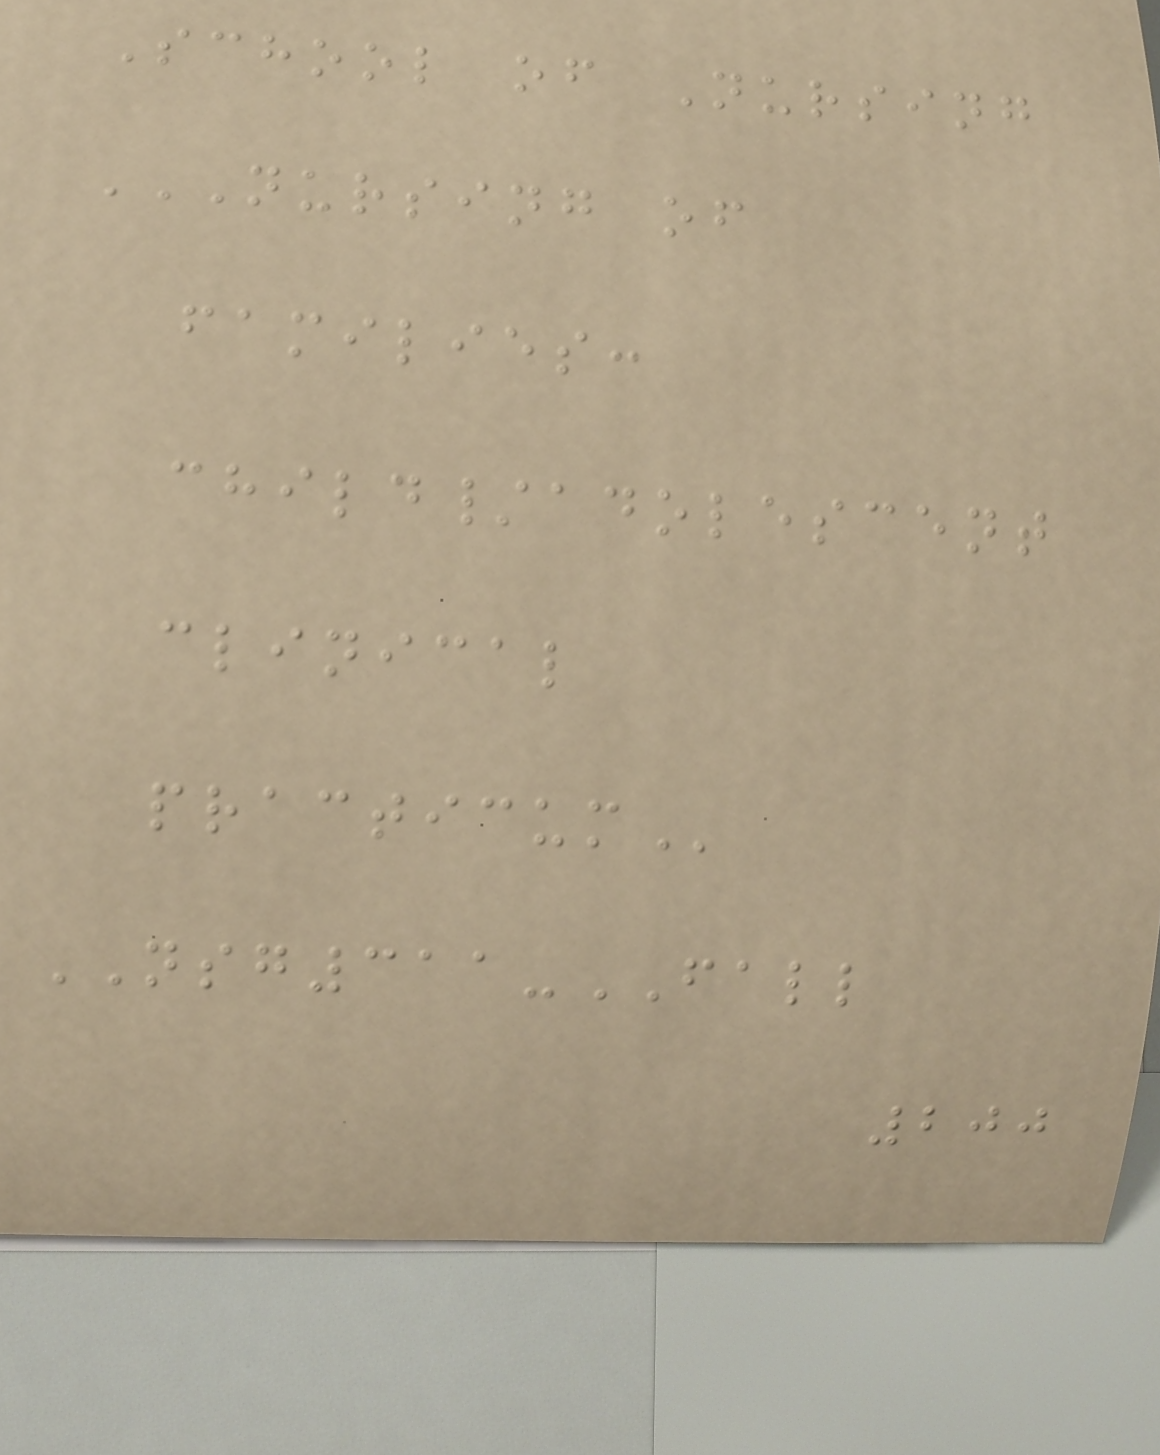School of Nursing
NURSING OF
FAMILIES:
CHILD/ADOLESCENT
CLINICAL
PRACTICUM
NSG311-FALL
200
